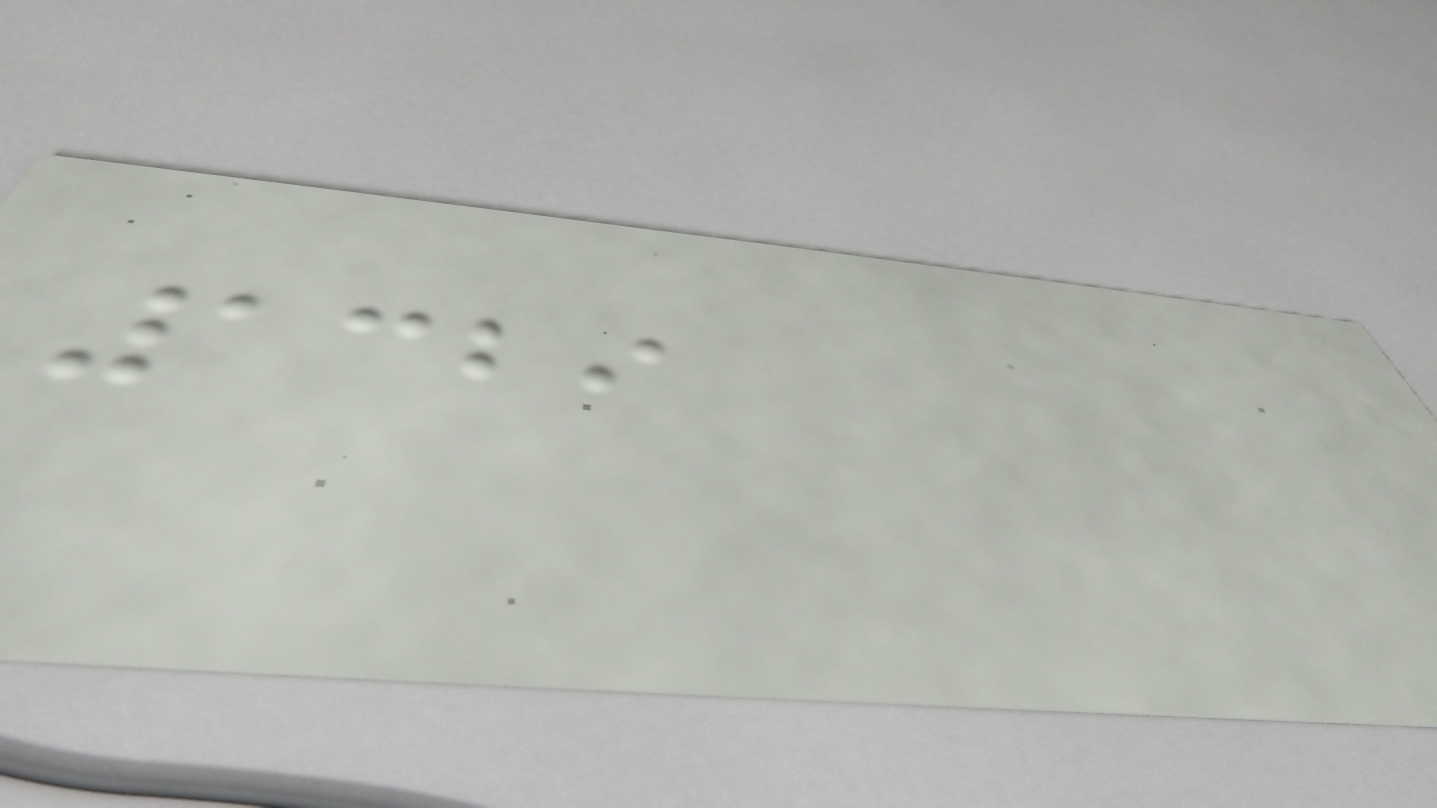1329
